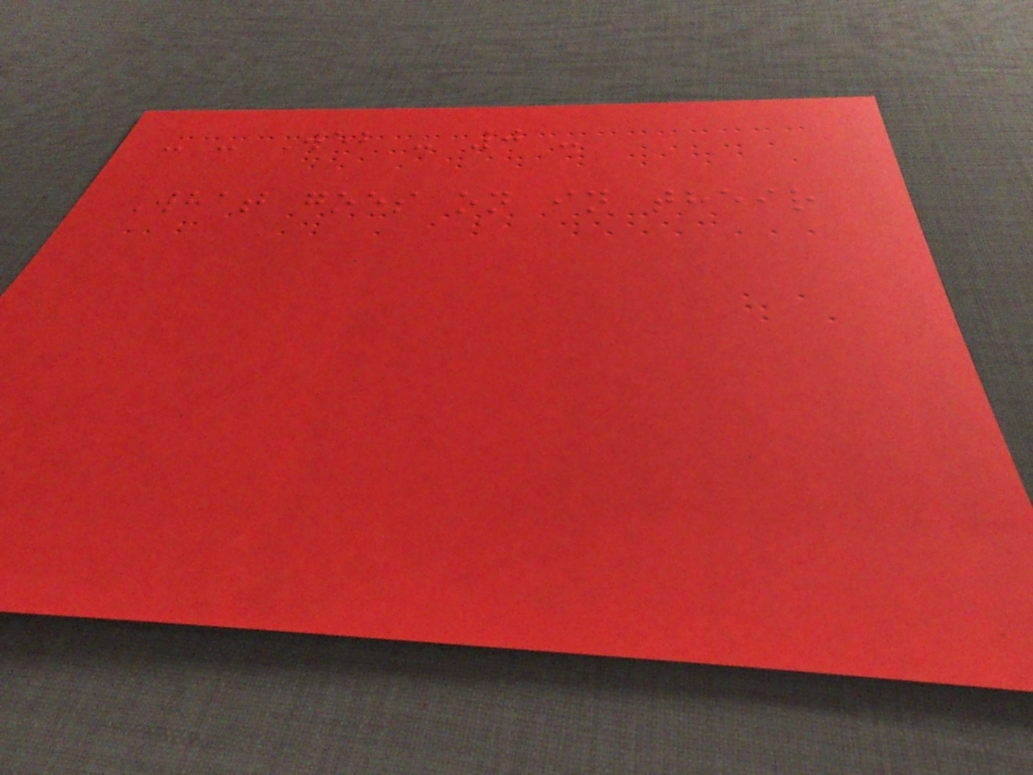- - Web - 0 -
What goes on in their
